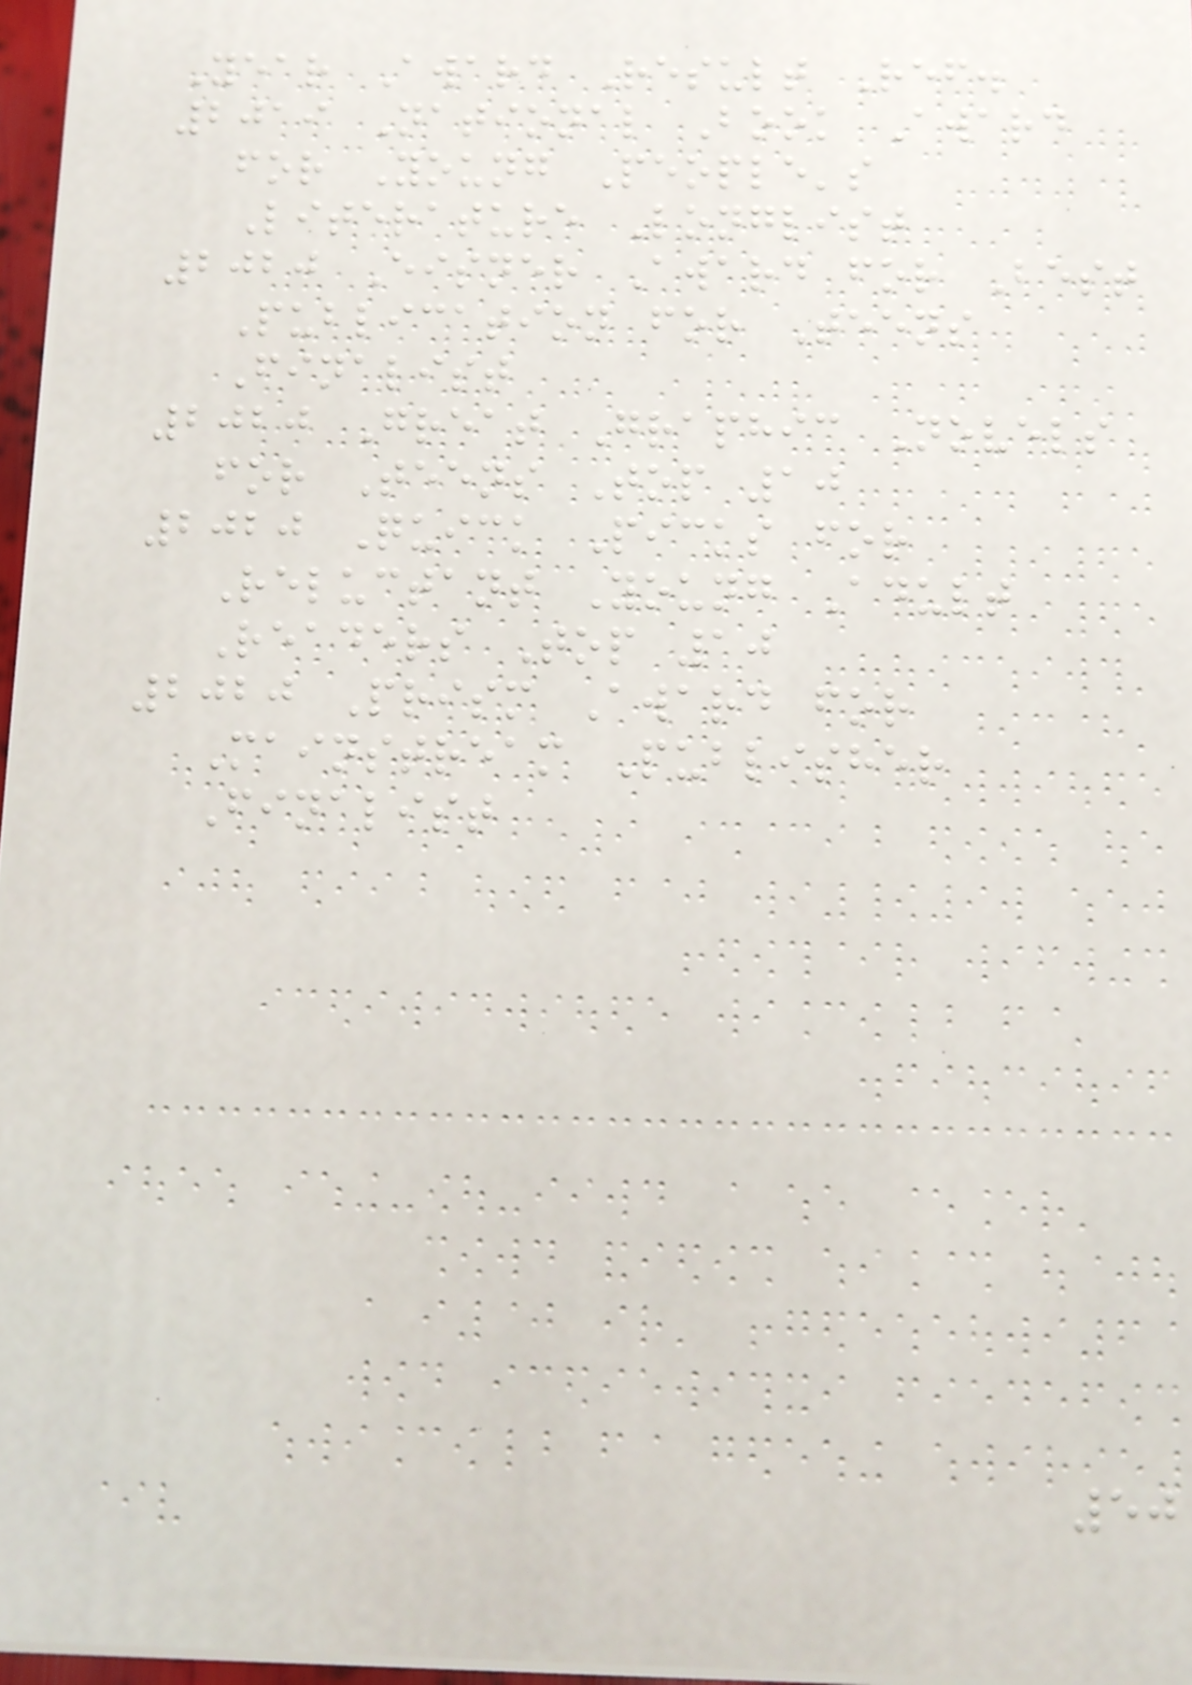Year Award Result Ref.
2019 National Book Award
for Young People's
Literature Longlist
2020 Eisner Award for Best
Publication for Teens
Finalist
2020 Great Graphic Novels
for Teens Top 10
2020 Quick Picks for
Reluctant Young Adult
Readers Top 10
2020 Prism Award for
Mainstream Publisher
Finalist
50
